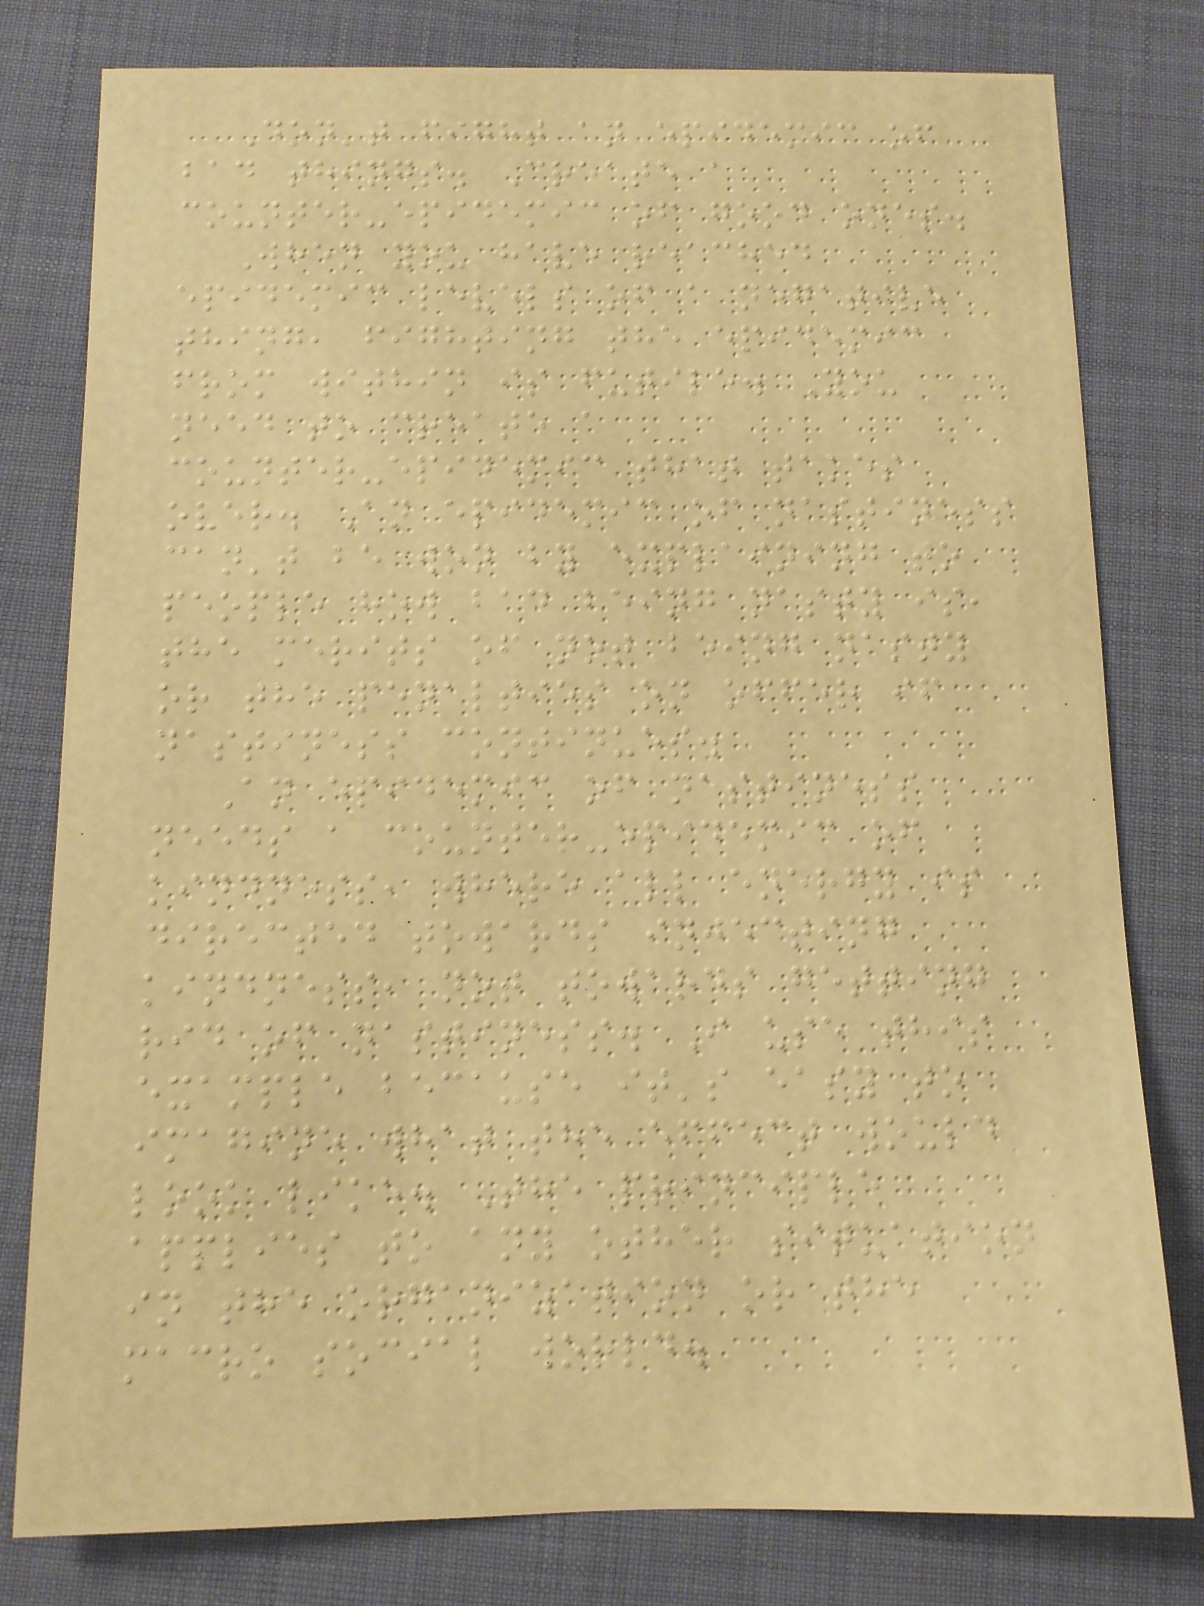Don't fight an epidemic of
bad things. Create a
counter-epidemic of good ones.
When you have reached
epidemic levels of a negative
thing, fighting the epidemic
from within is futile. You
need to create a
counter-epidemic that takes
over. An epidemic of nastiness
can't be won by explaining to
people how bad being nasty is,
the merits of not being nasty
or the penalties on offer if
nastiness continues.
An epidemic of nastiness
needs a counter-epidemic of
kindness, where all energy is
directed towards injecting
kindness, not towards getting
rid of nastiness. I use this
example because it's easy to
imagine what the effect would
look like. The principle
applies to any other situation
in the organization or the
macro social world.
